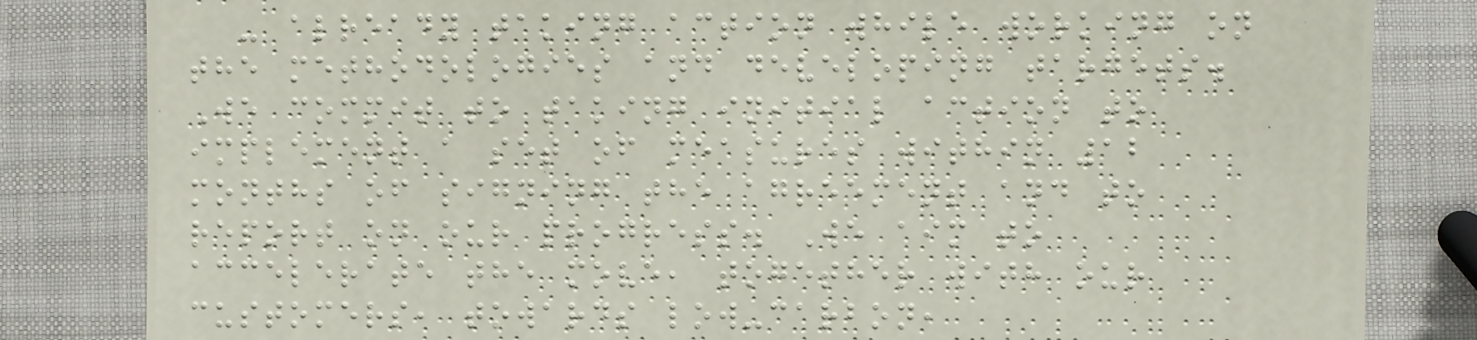- already taking action while working on
the methodologies and developing targets.
We commit to taking initial action to
implement a set of measures within 12
months of signing the agreement and to
report on our progress. We aim to
accelerate the move, together with our
customers, towards low-carbon,
